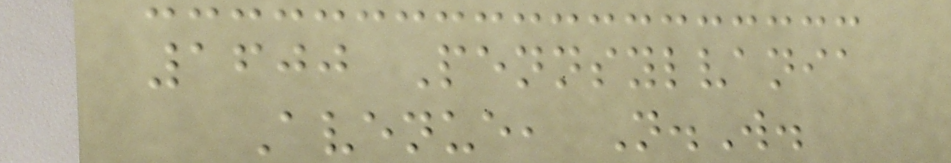1600 Pennsylvania
Avenue, N.W.
